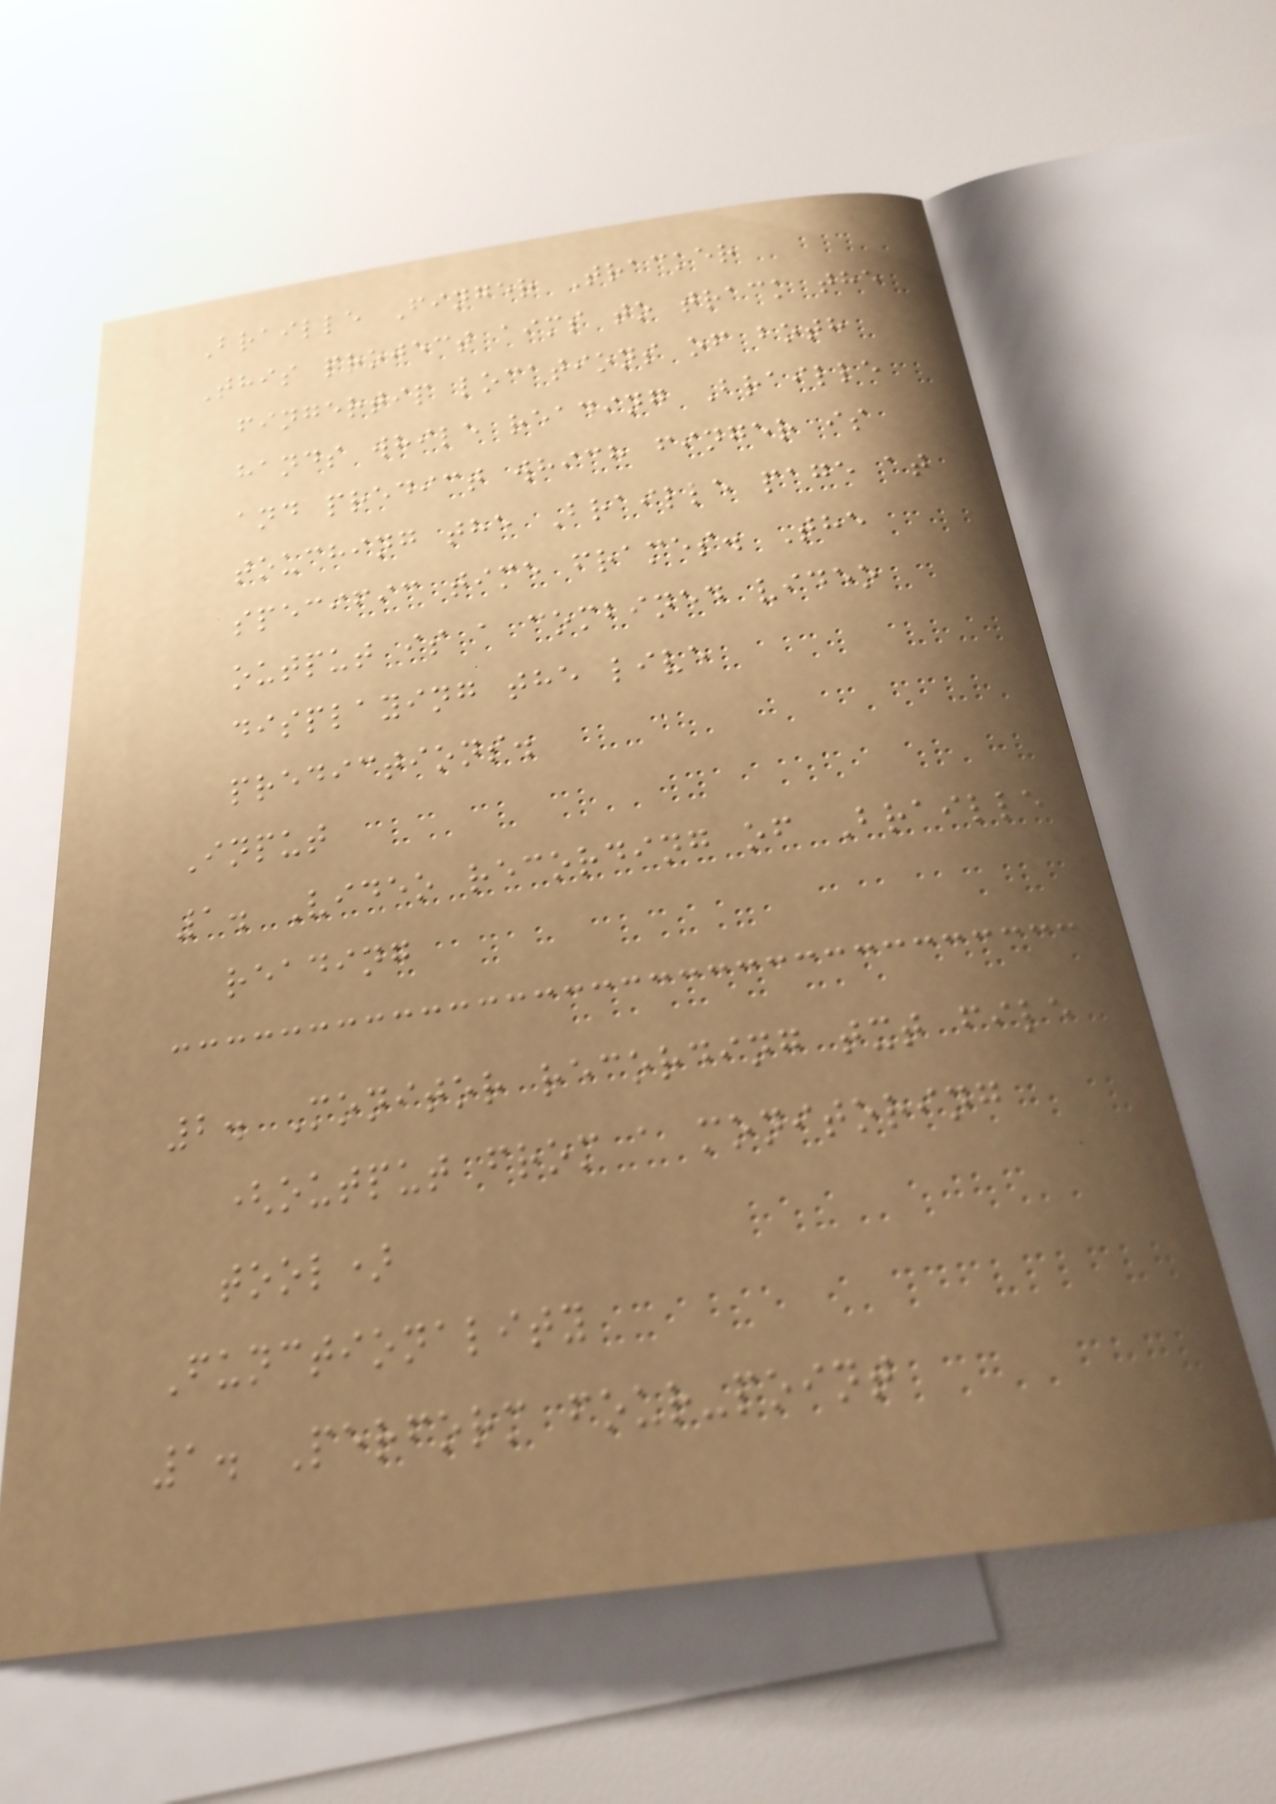Braille Finger Tracker
This project aims to track the
fingertip locations of both
hands while reading Braille
and predict which finger is
touching the Braille page at
specific time frames. The
output is a combined video
displaying the live
predictions.
Input
1. Video recording of Braille
reading
2. Monitor recording txt file
(output from a monitoring
tool)
Functionality
1. Perform four-point
